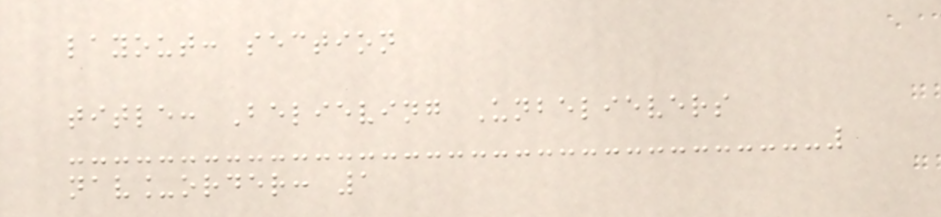layout: section
title: Believing Unbelievers
nav_order: 1
